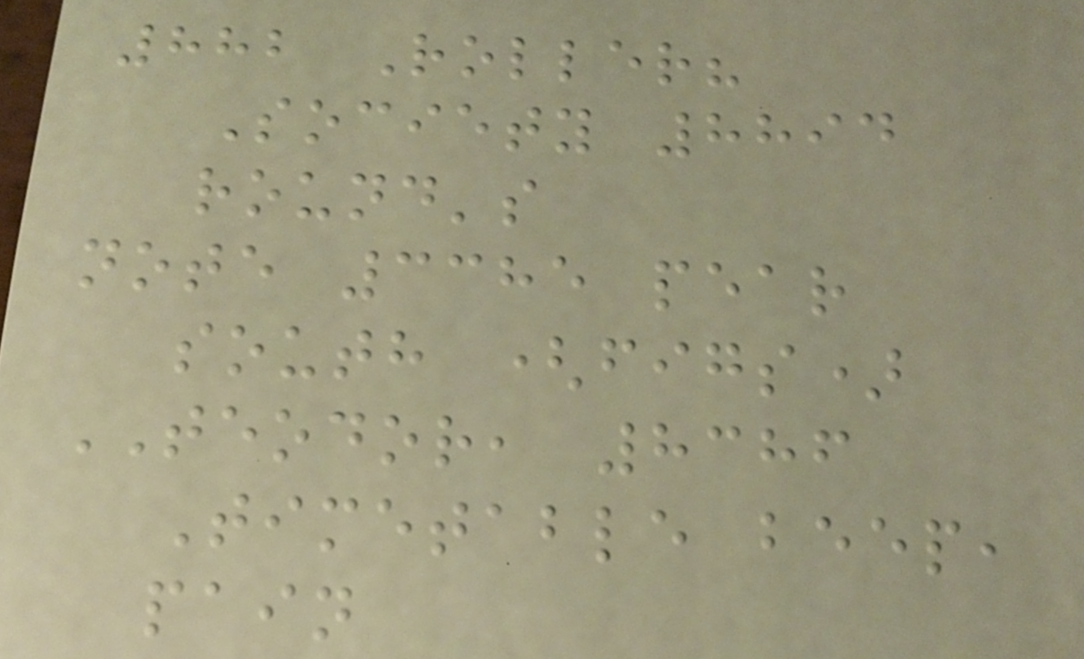882 Roller?
Society 8894
round's
note 3385 pear
south (figs)
TEODOR, 8386
Timetable beep,
pain
